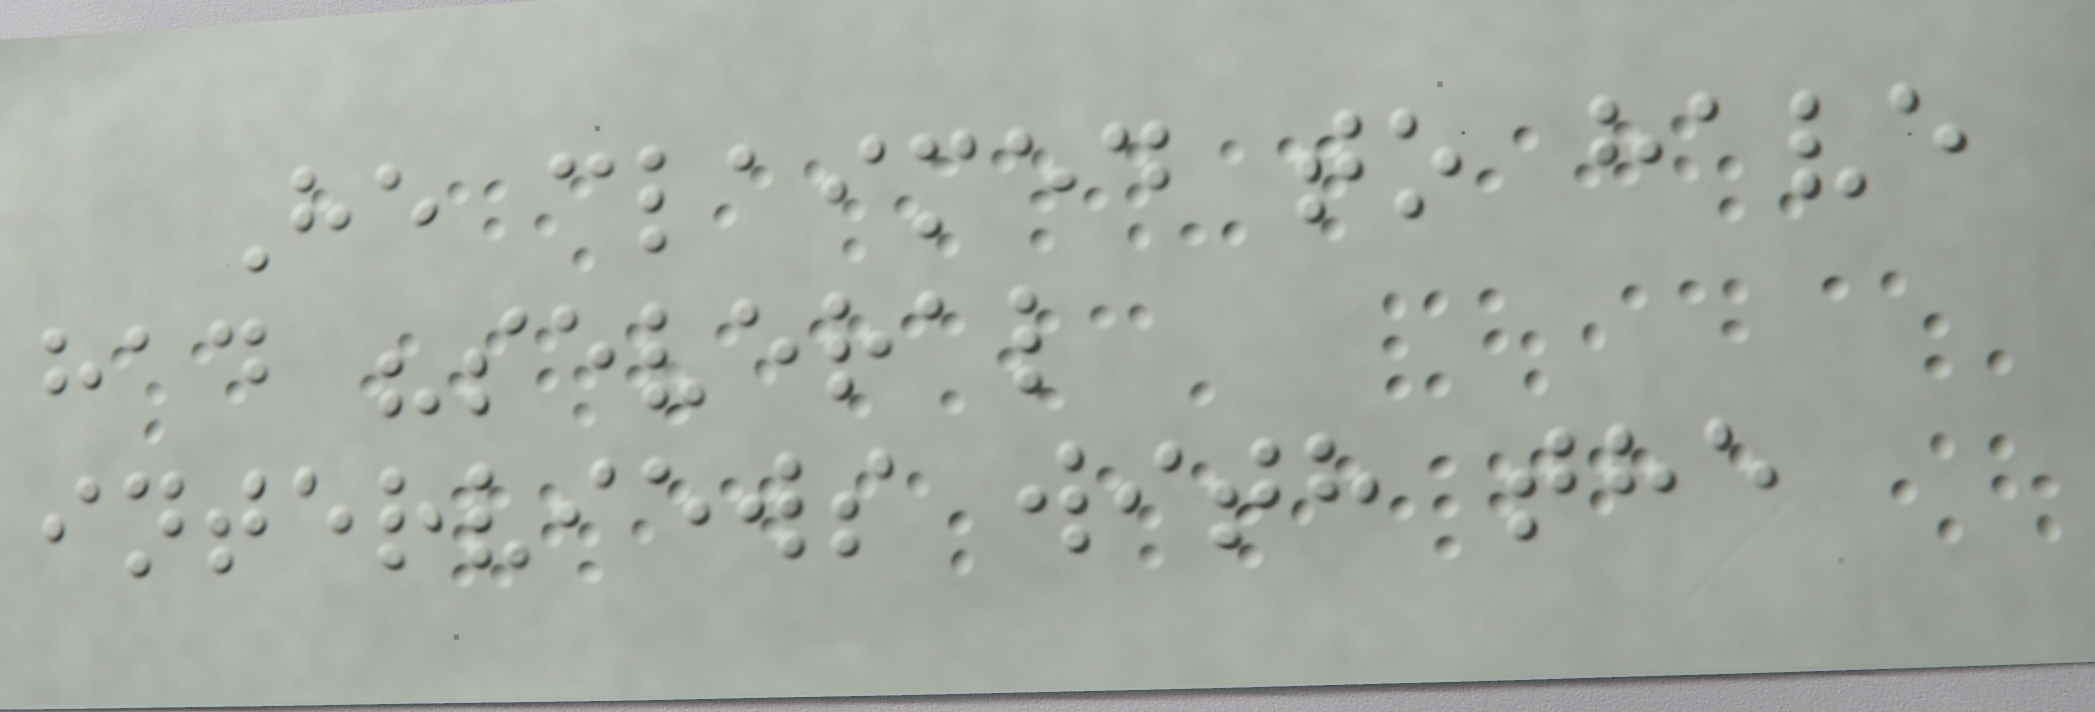He claimed to have
had "several
interviews with the
